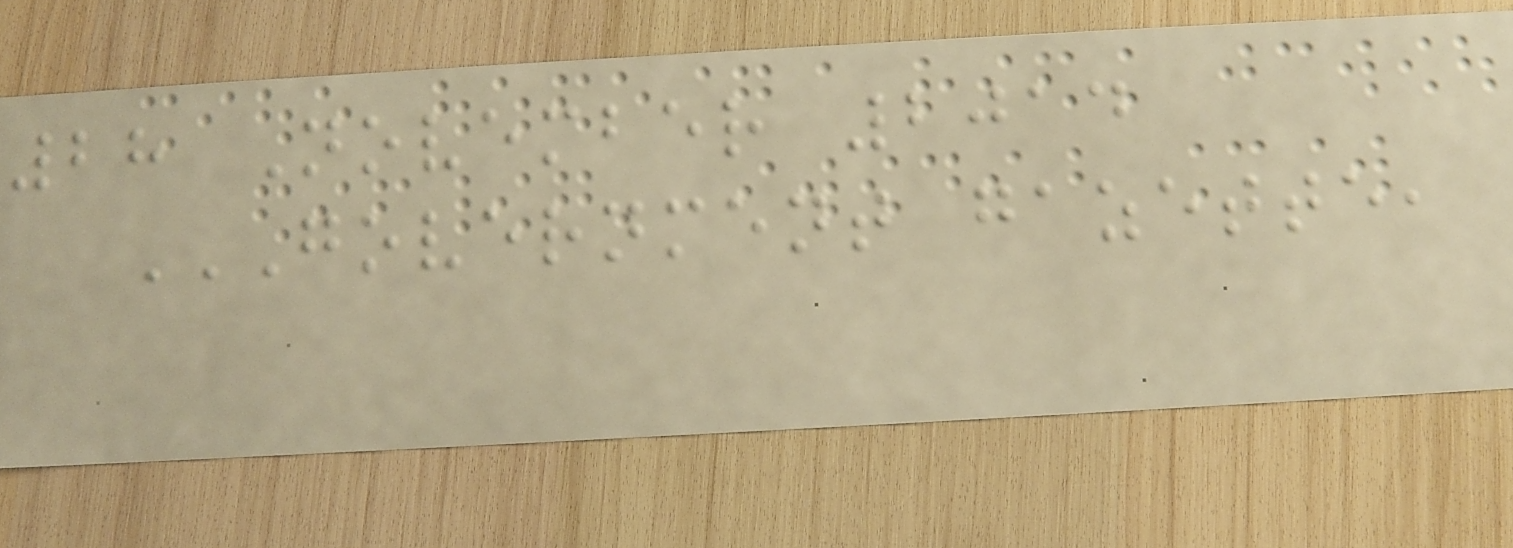28 November 2014
GOVERNMENT GAZETTE,
